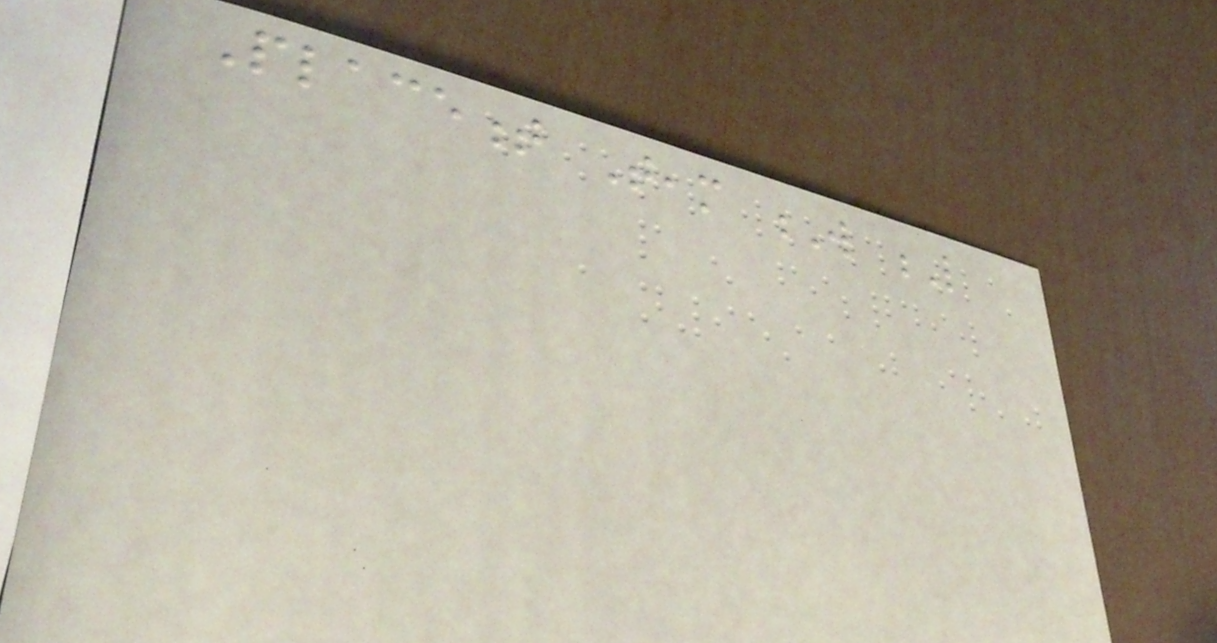Placement Team W L
